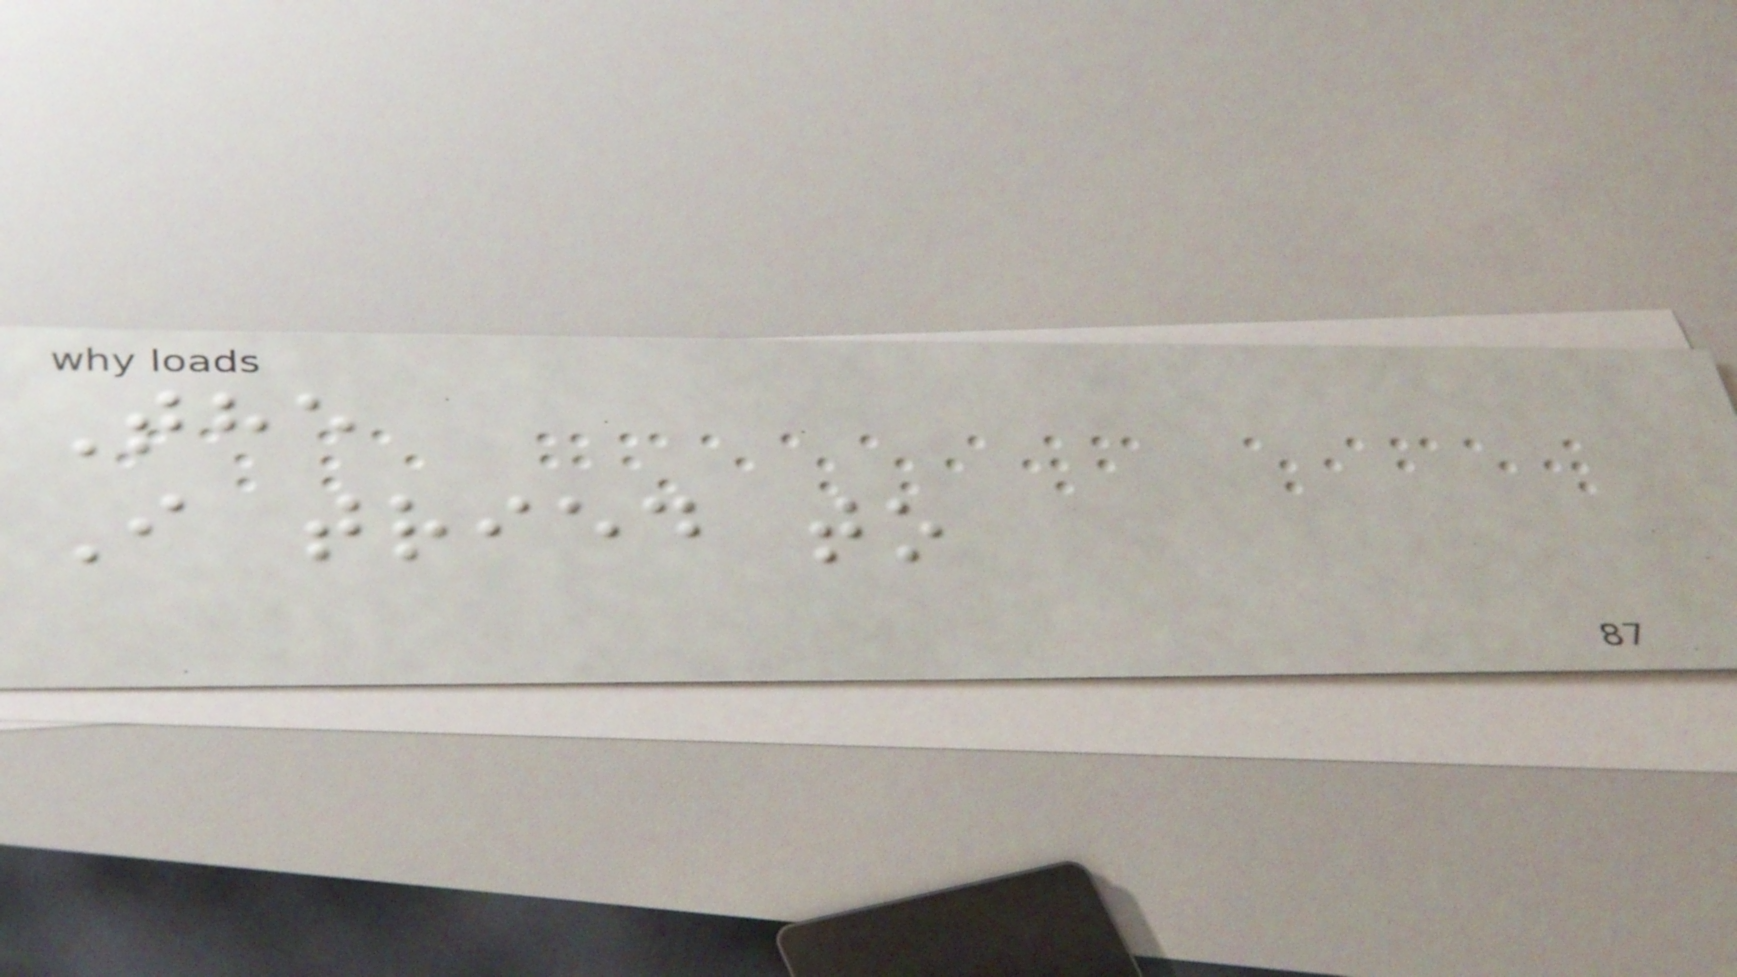The
I tried to
